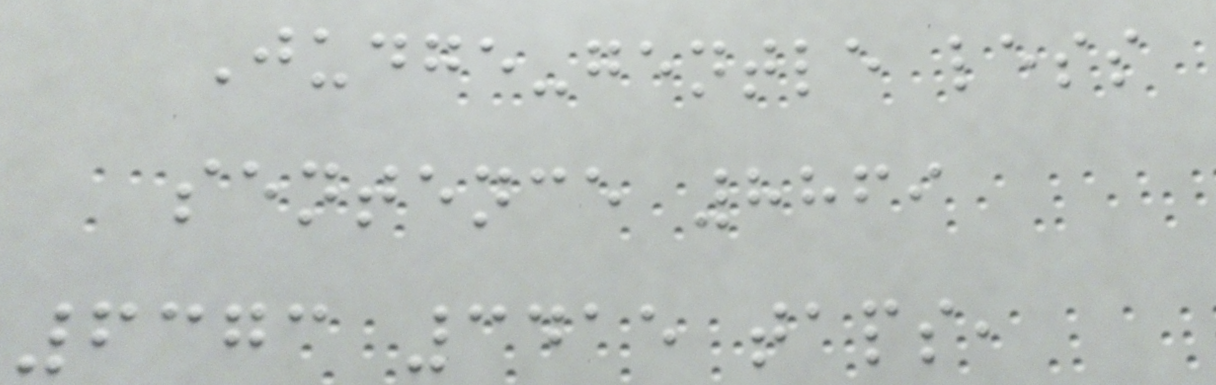Judge-gentle less
sentence 8869
6373 3415 taps,
